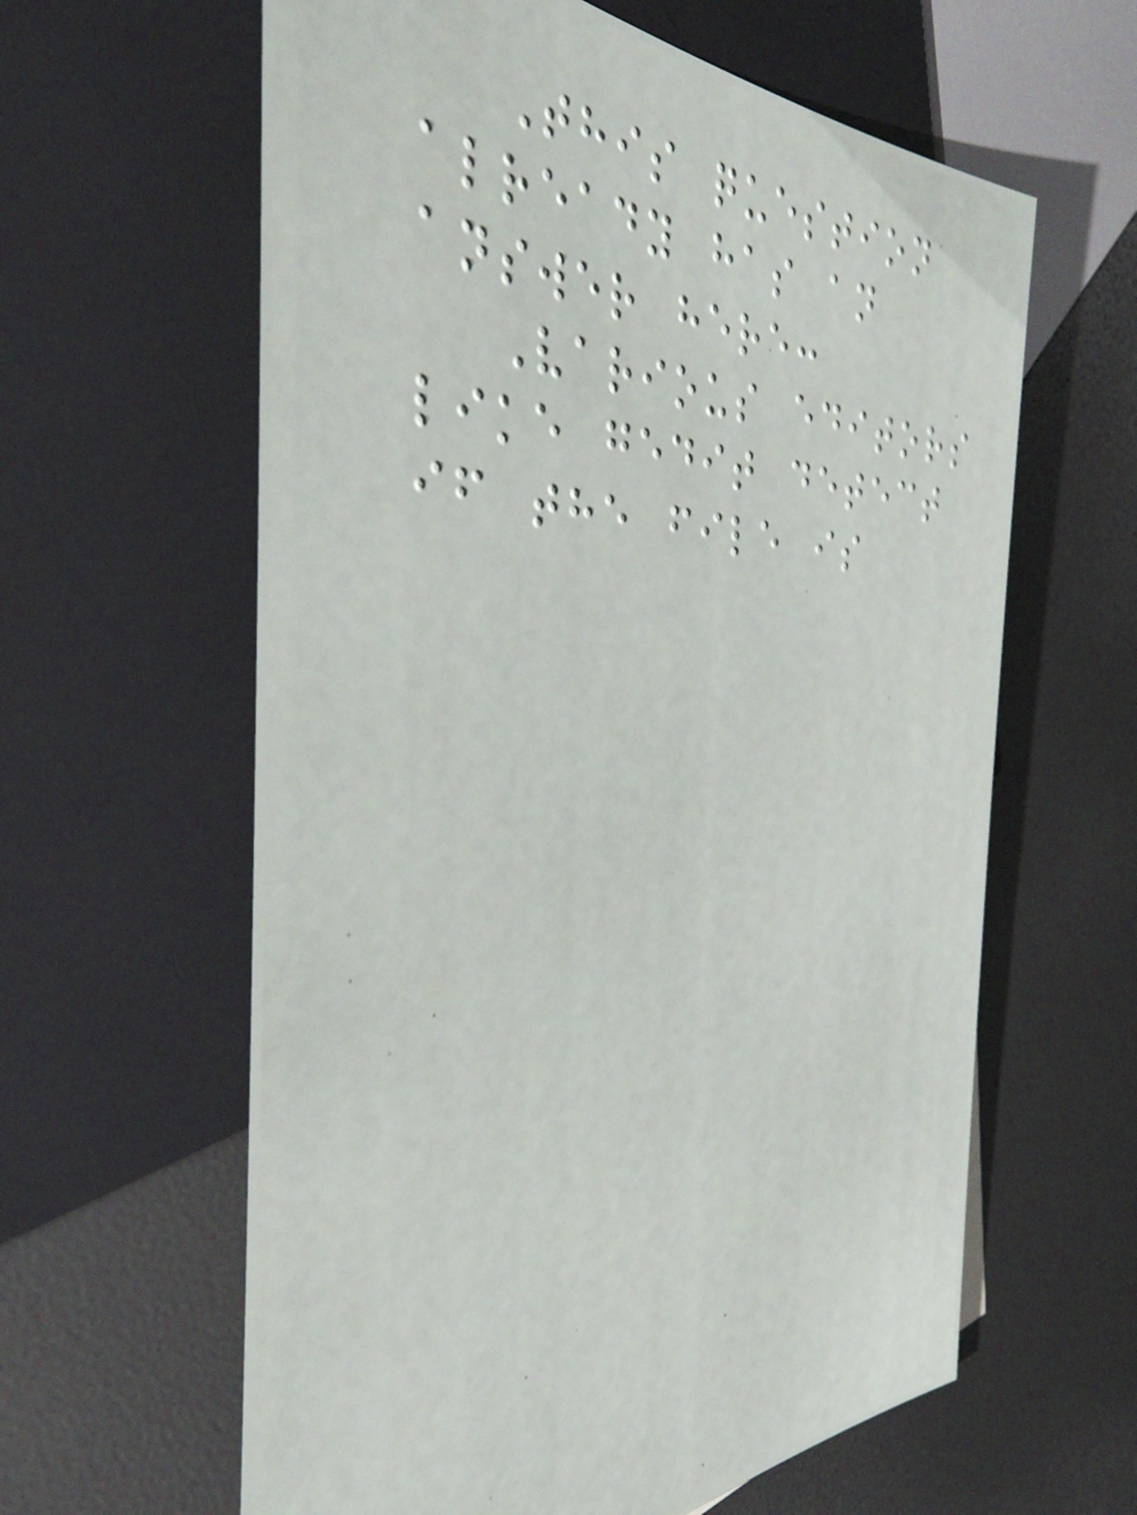This question
already has an
answer here:
Various editors
like gedit detect
if the file is
